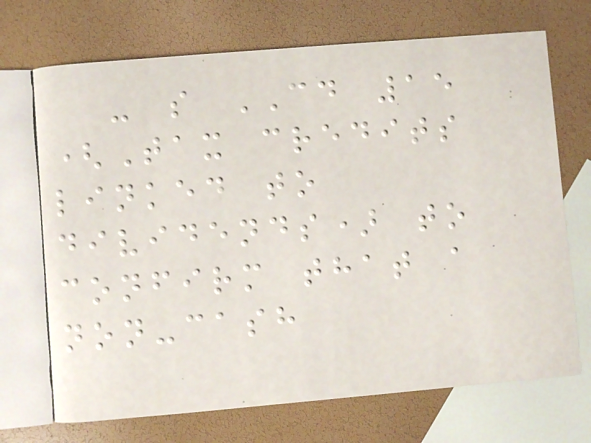- s CD 15
(Tax credits
linked to
dividends) to
confirm that a
non-cash
